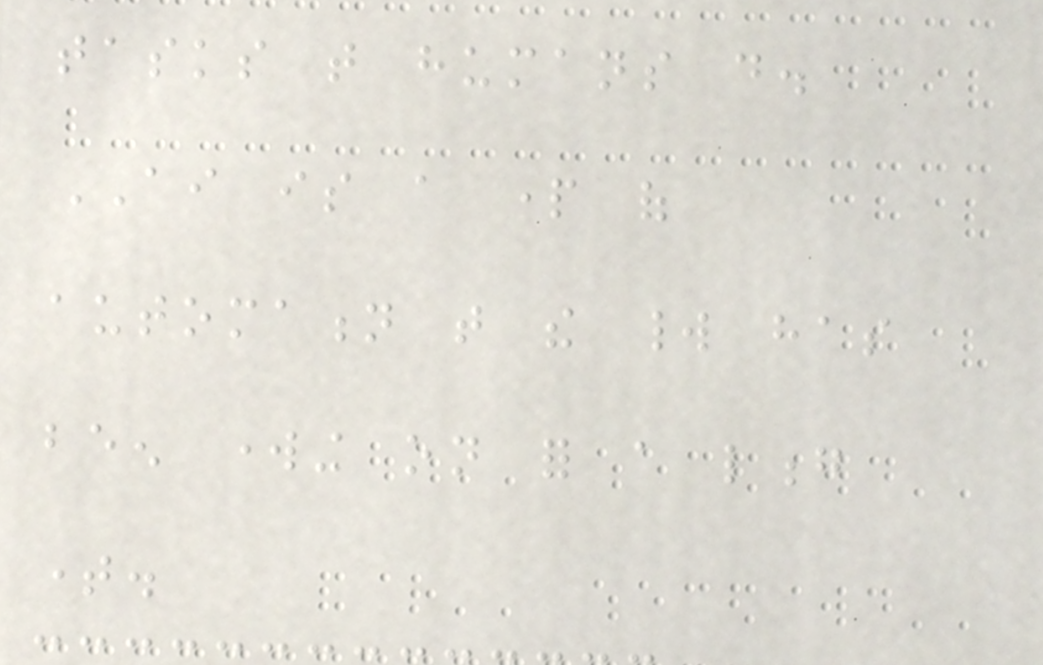tasks that humans do.
AI is a part of
automation that the world has
been working on for a long
time.
